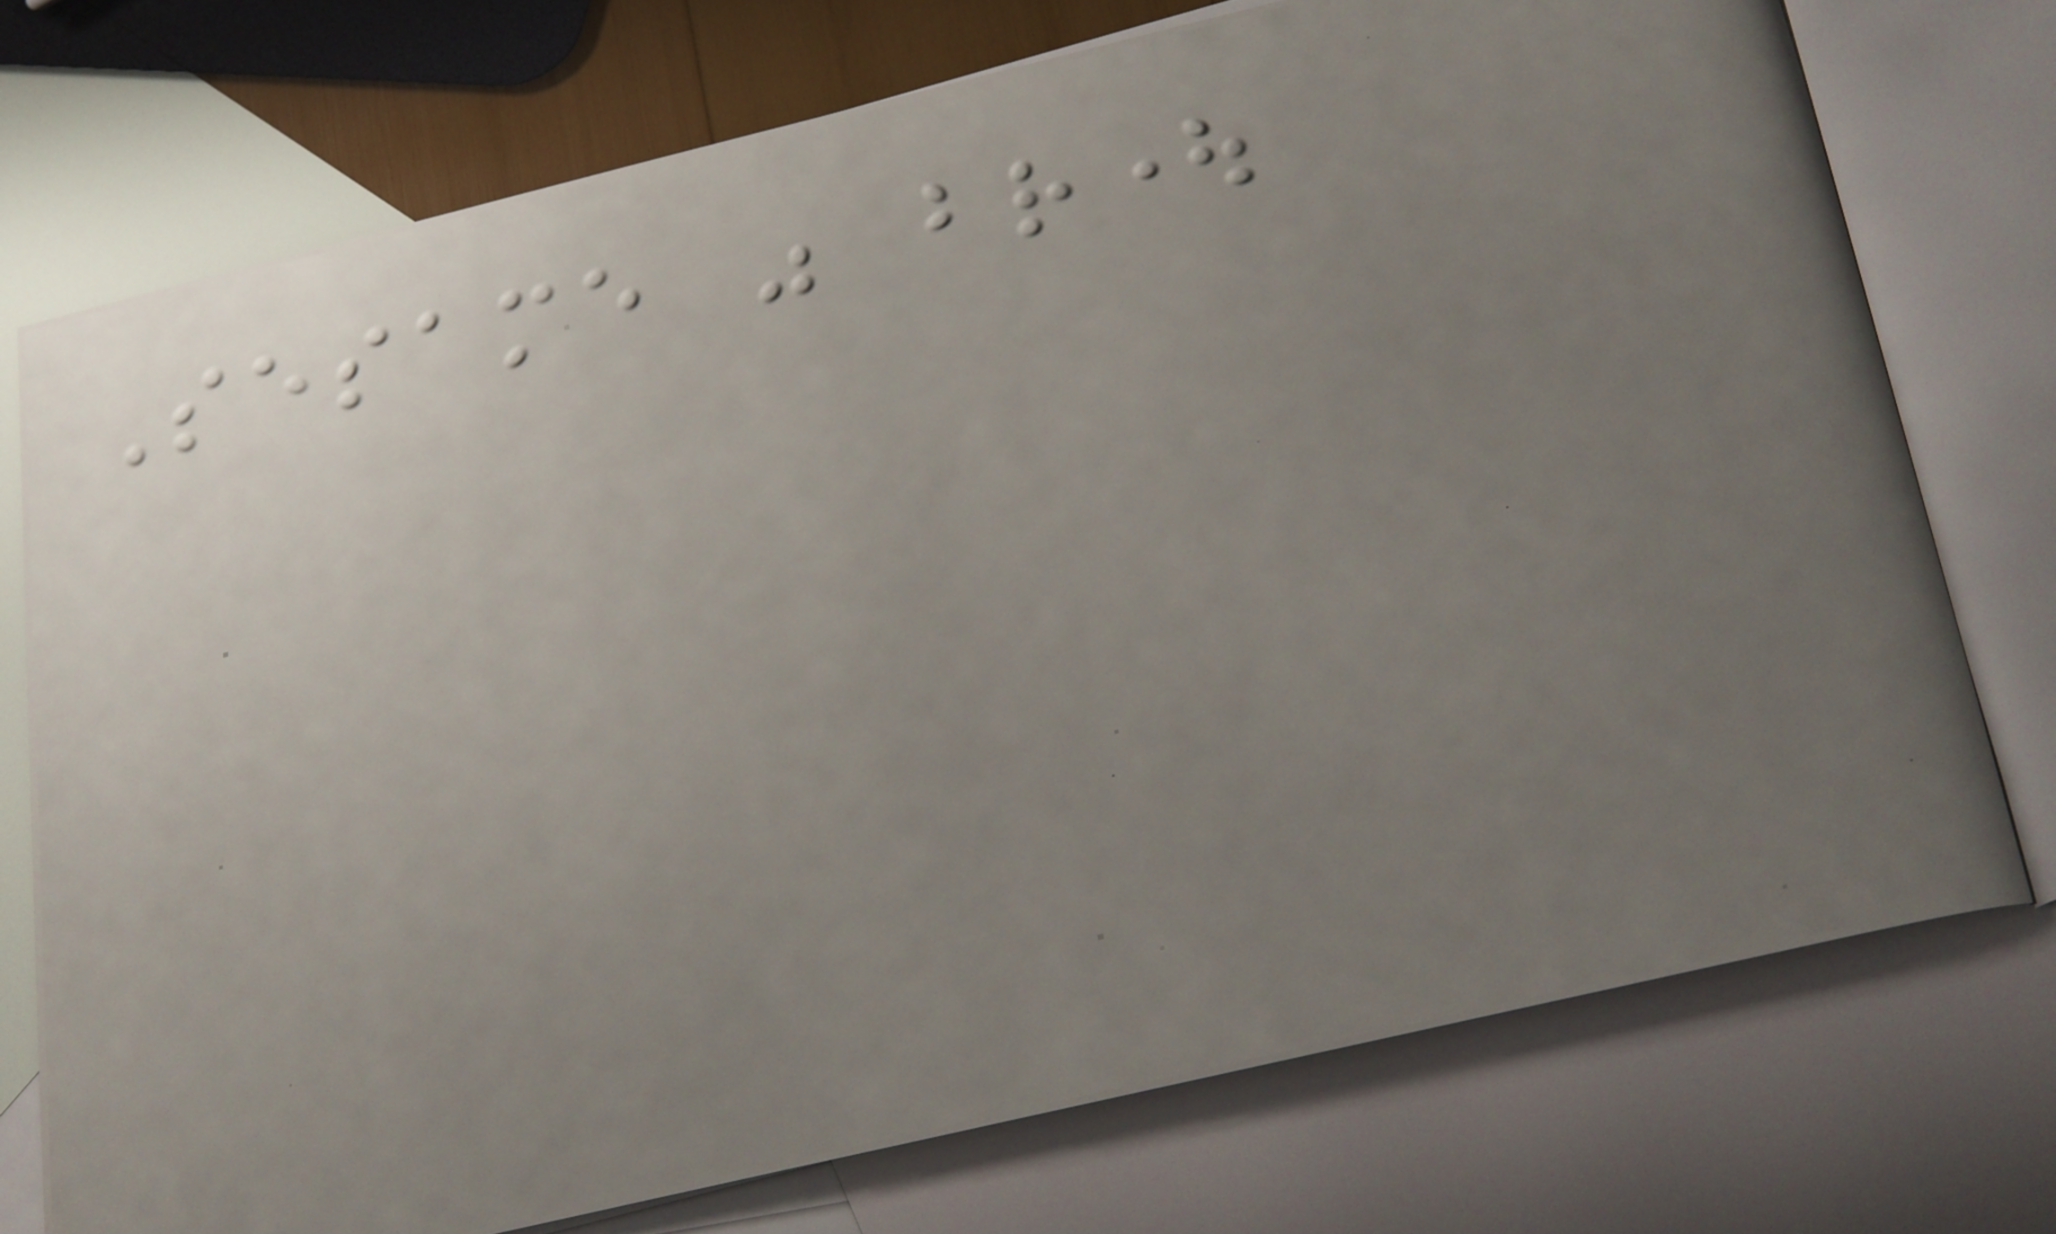Sesame was brought
